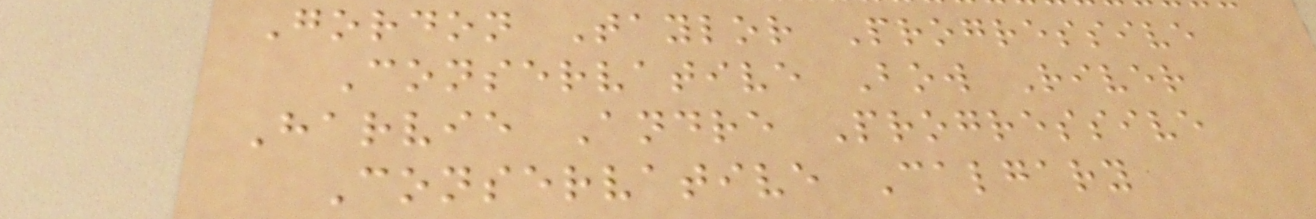Gordon Taylor Progressive
Conservative Bow River
Harvie Andre Progressive
Conservative Calgary
